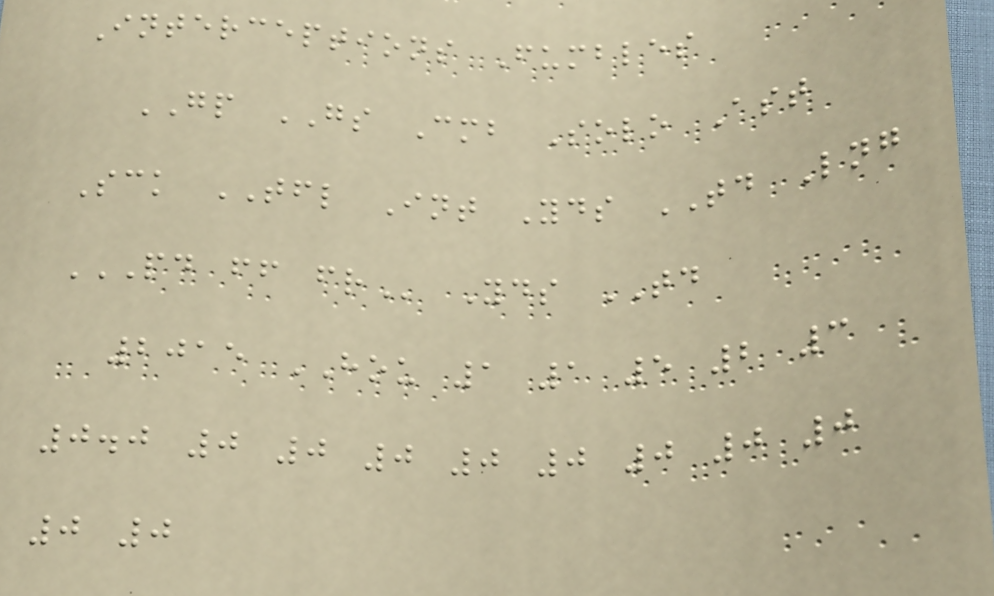Interceptions Fumbles
GP GS Cmb Solo Ast
Sck TFL Int Yds TD Lng
PD FF FR Yds TD
2015 HOU 1 1 5 2 3
0.0 0 0 0 0 0 0 0 0
0 0
